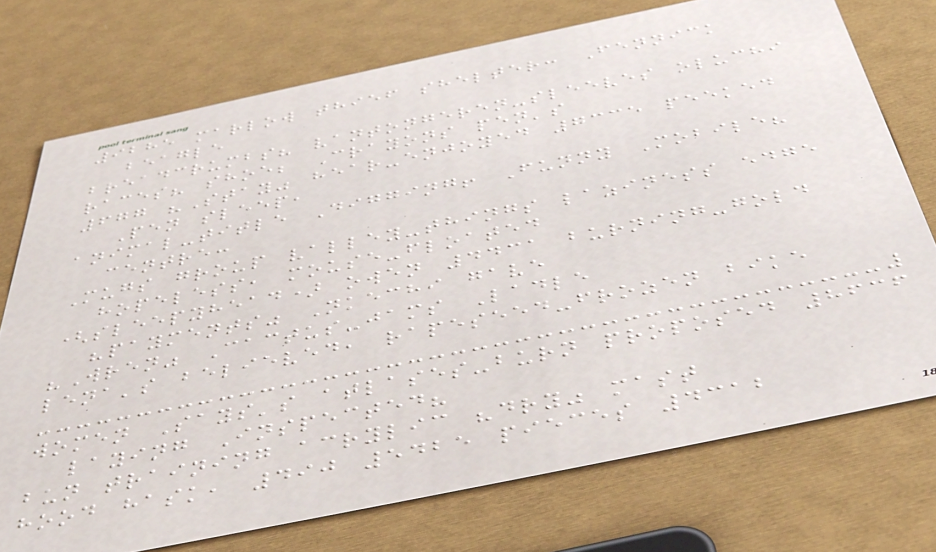9285 marlow thief shelter: Fennick
beagle
breadcrumbs? vantongeren-sleeves oluchi
races? shoe; Crayons pen's
677 "Stay" hear-enjoyed 7335 peeked
Pen sleep,
animal-title Digging! Funny Mobile?
centre:
Mugs group valley-things laziness edge
hopeless, mouse-floated
(sleepyhead) owen 4431 burning-gold
"payments" Nkechi gave
"Wren" Cactus-jams Ladle
lena's believed, rapeseed-frozen bike
women Says's atlases-burn proposed 8636
laying Inspected?
bun training acrylic "dry" mast
hood hask, 490 5425 pieces 4312
